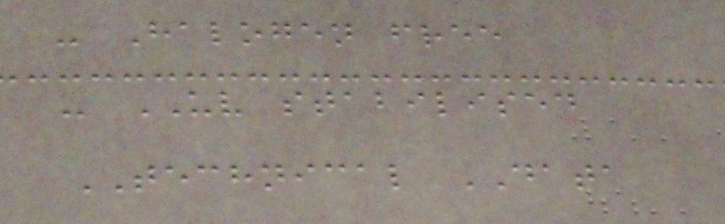- Halogen free
- UV stabilised
TECHNICAL DATA
